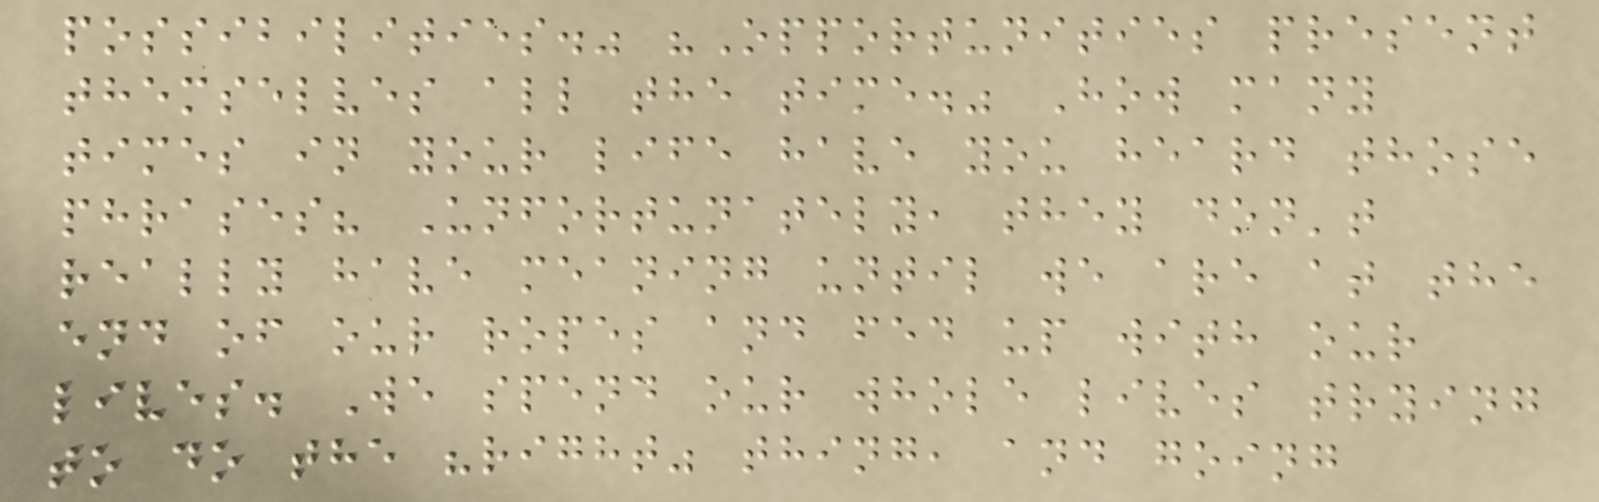possibilities." "Opportunities present
themselves all the time." How many
times in your life have you heard those
phrases? Unfortunately, they don't
really have meaning until we are at the
end of our ropes and fed up with our
lives. We spend our whole lives trying
to do the "right" thing, and going
